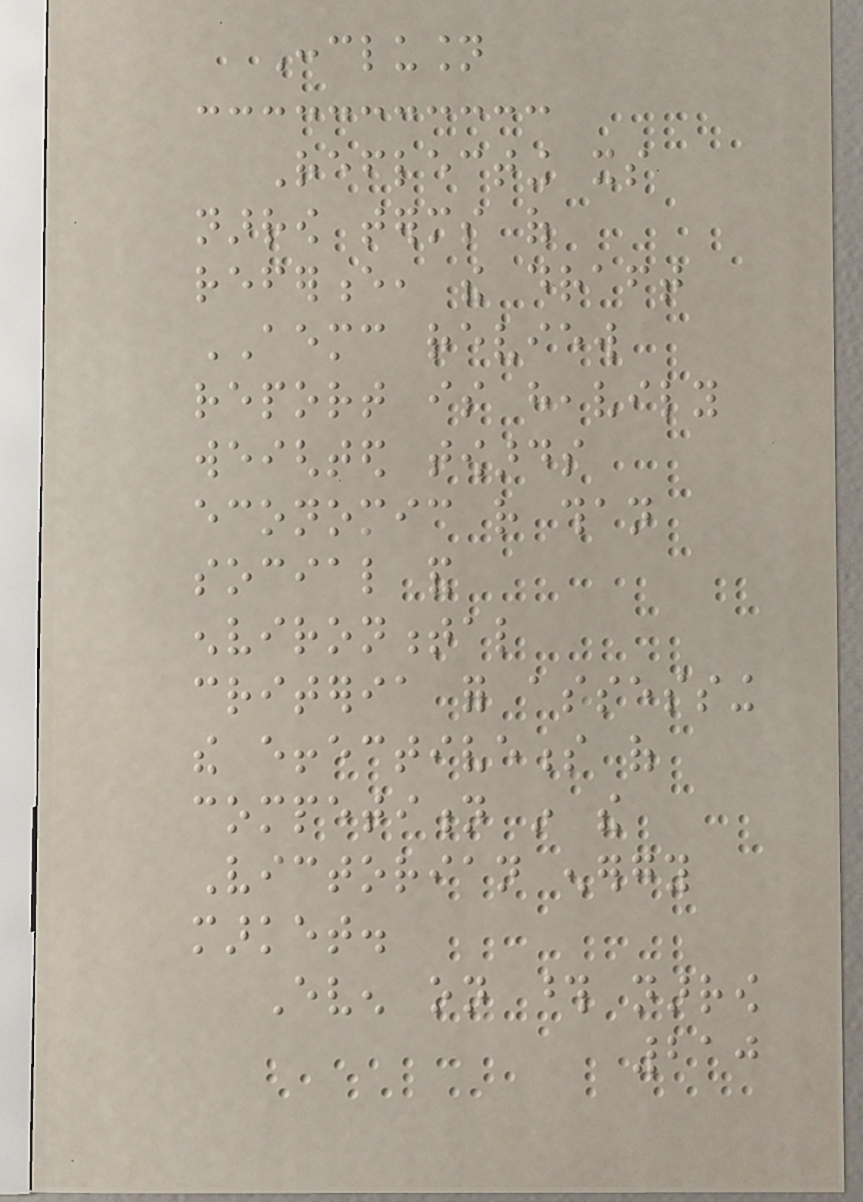Conclusion
Reflecting its
narrow terms of
reference, the draft
AEMC review
report is heavily
weighted towards
economic rather than
social and
environmental
criteria for assessing
the effectiveness of
competition in the
Victorian energy
market.
Even on those narrow
210
